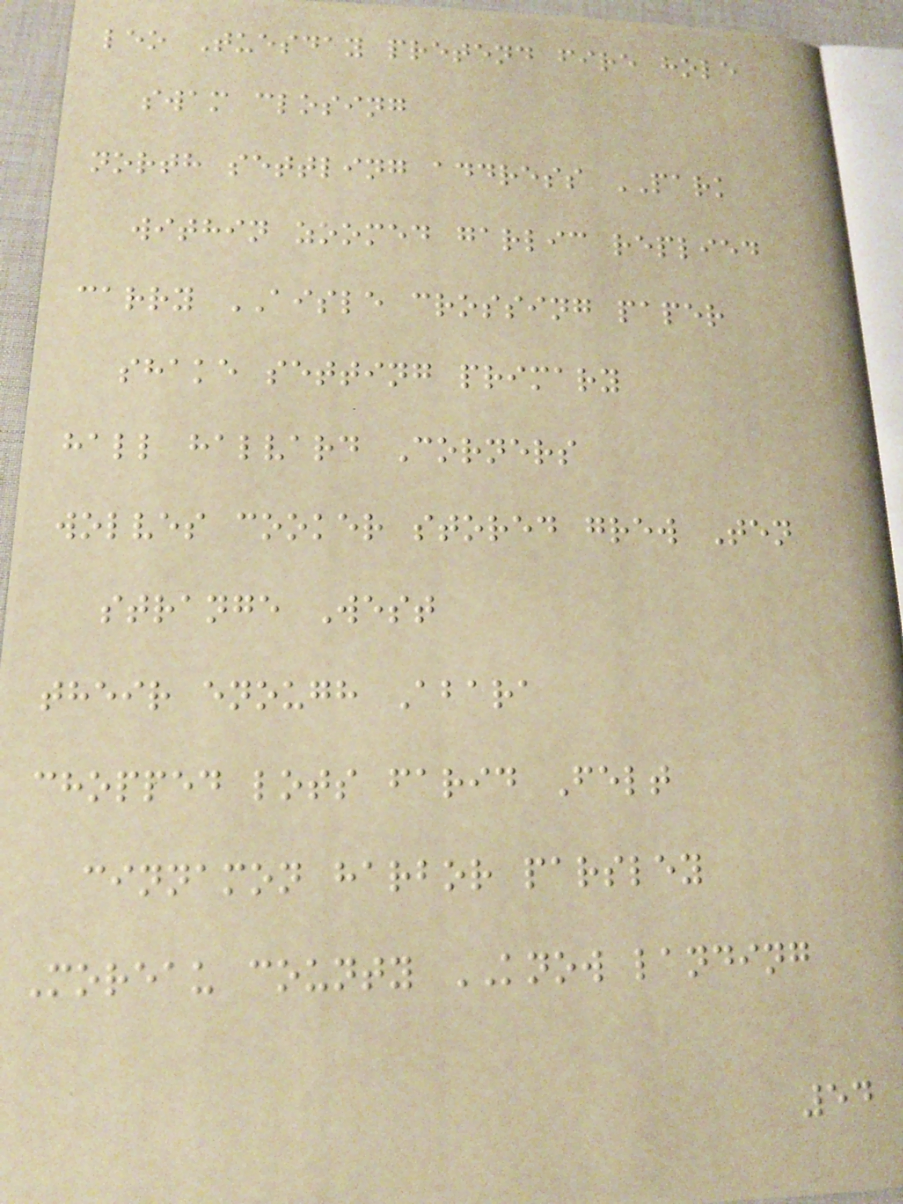leo Tuesday pretend fire hole
swam closing
north settling address PARK
within zoomed garlic replied
carry AISLE crossing paper
shake setting primary
hall halvard Corners
wolves cooker stored grew Ten
strange West
their enough Abara
chopped lots farid Felt
cinnamon harbor parsley
Moreau county KNOW landing
54
